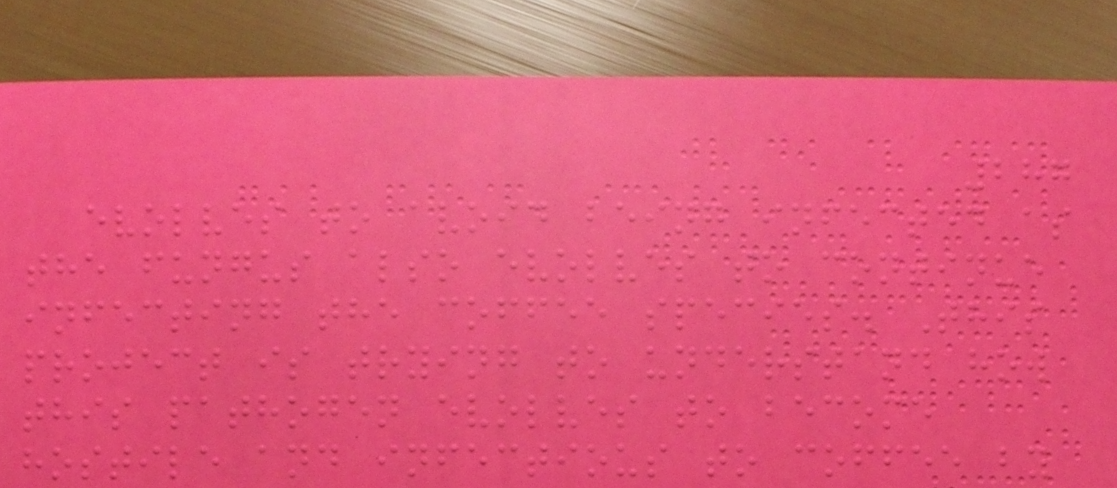287
evolves to avoid being infected as
the fungus also evolves to continue
infecting the coffee species. This
project is trying to understand how
this pathogen evolves to become
hostile and infectious to coffee by
